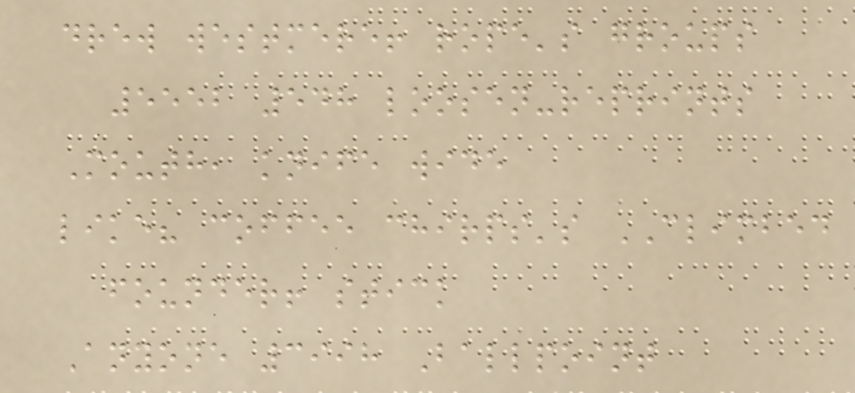drew westmere! rope's groups
5552 548 loosen-reprints
Mouth, knife wide
like? coffee chirps's CLIMBED
founder! stick
Anyone 3998 Ballpoint
